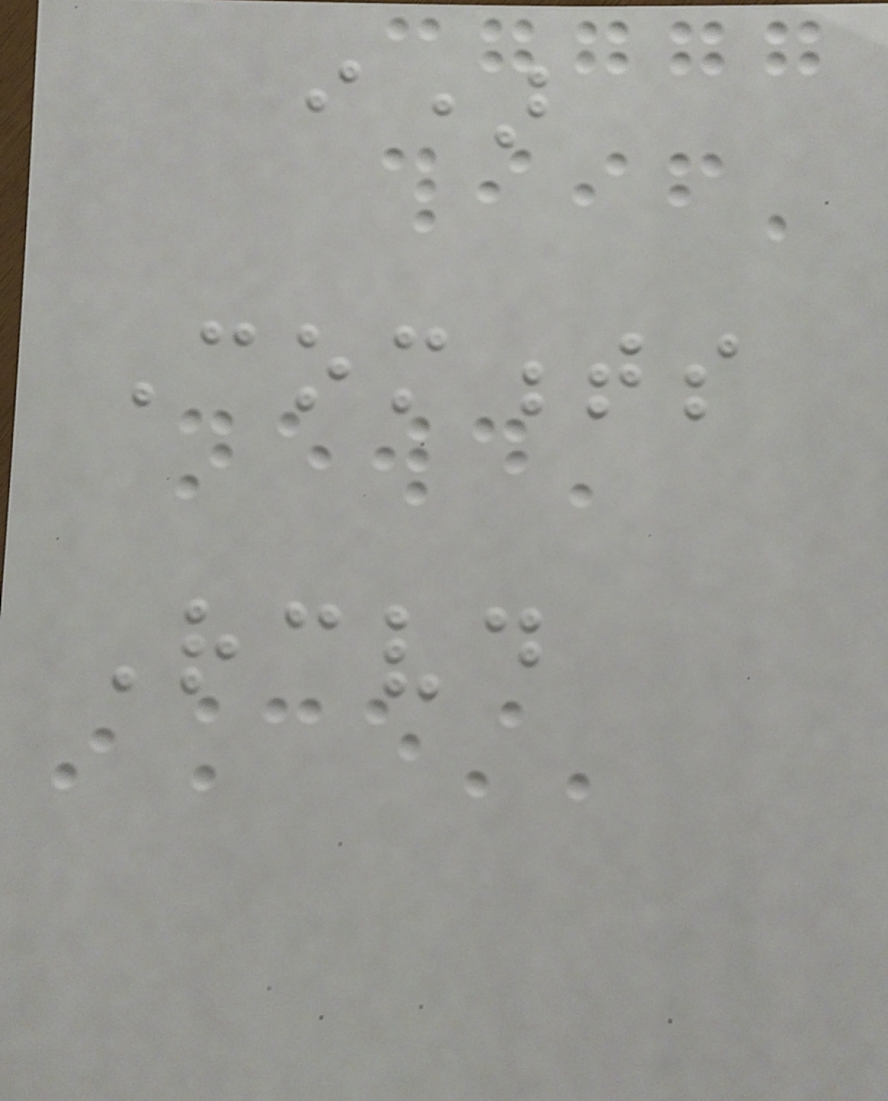i)
Comments
Received
